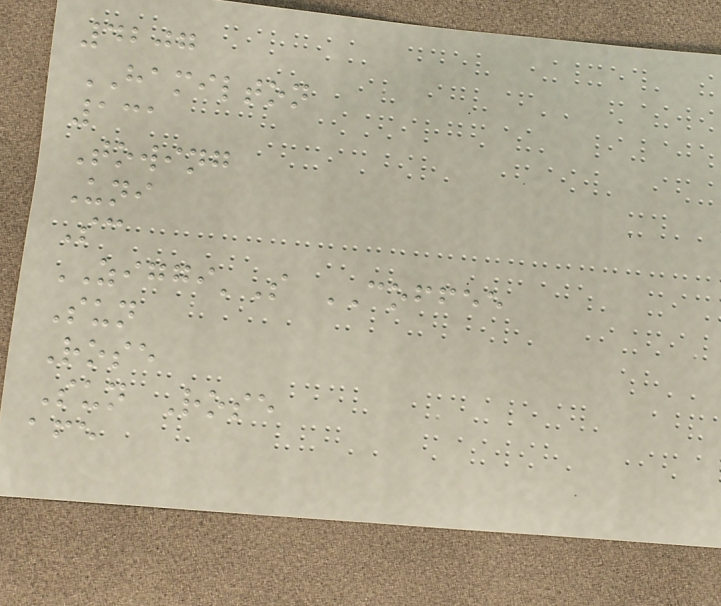4207
HAMILTON
131
Towing
Uni
Sc
ZIGGI'S COFFEE
Sun
Rose
Sun Rose
afe
